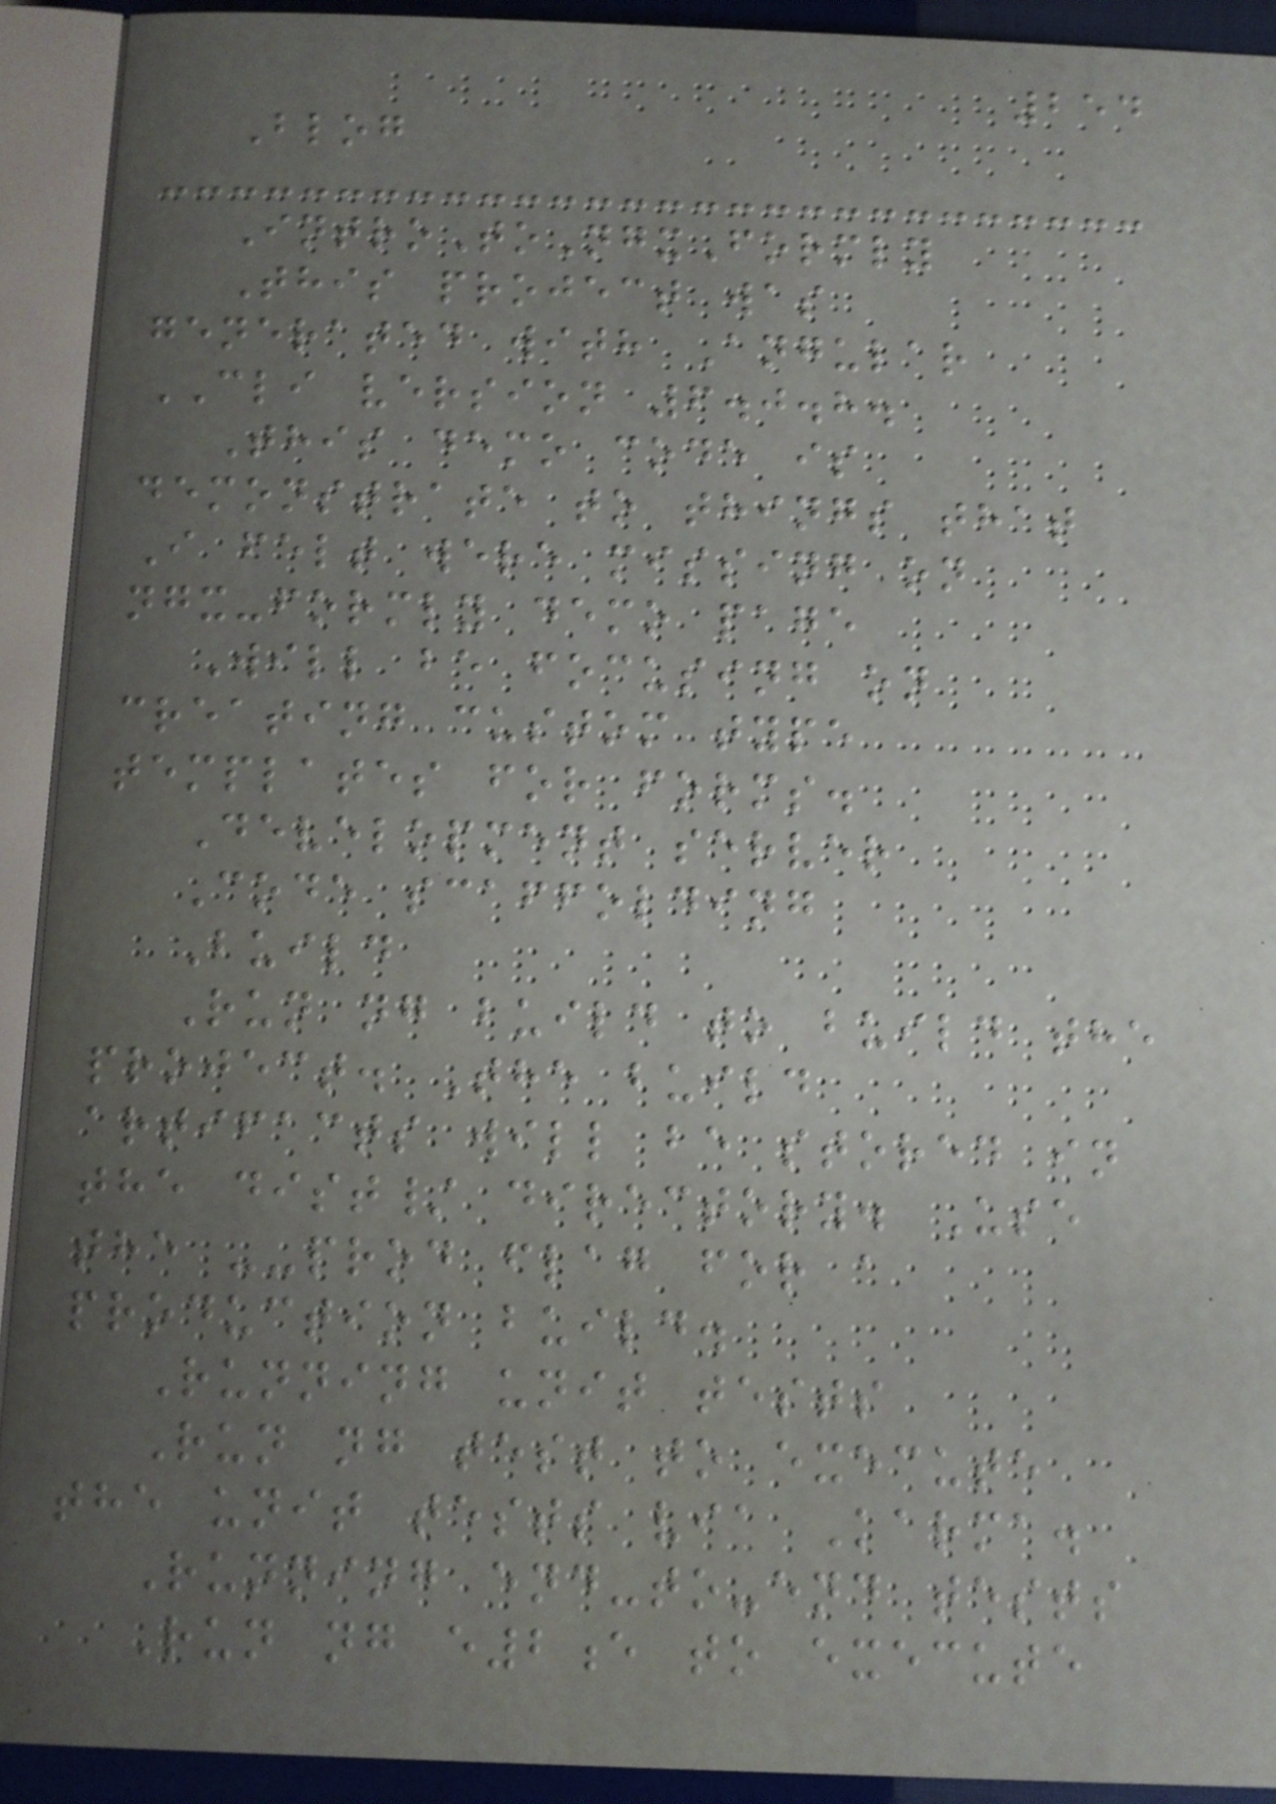254
Blog
IntroToNgxFormly
This project was
generated with Angular
CLI version 6.0.8.
This demo code is
demonstrate to things that
I felt were missing on
ngx-formly demo page
Will be focusing on
creating custom type
templates for forms.
Development server
Code scaffolding
Build
Run ng build to build the
project. The build
artifacts will be stored in
the dist/ directory. Use
the --prod flag for a
production build.
Running unit tests
Run ng test to execute
the unit tests via Karma.
Running end-to-end tests
Run ng e2e to execute
